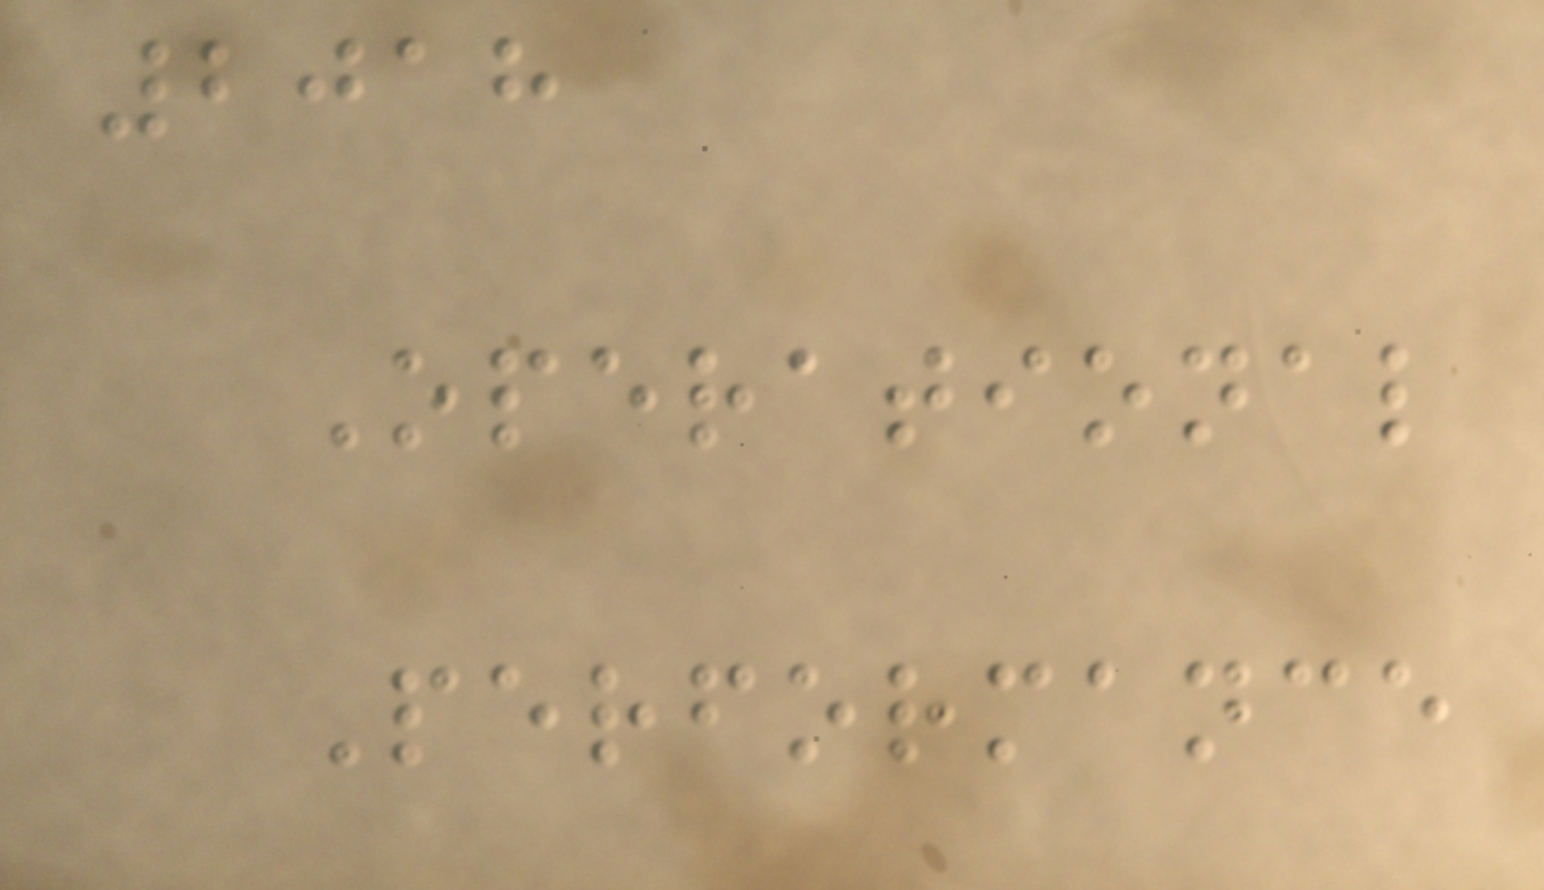2018
Operational
Performance
